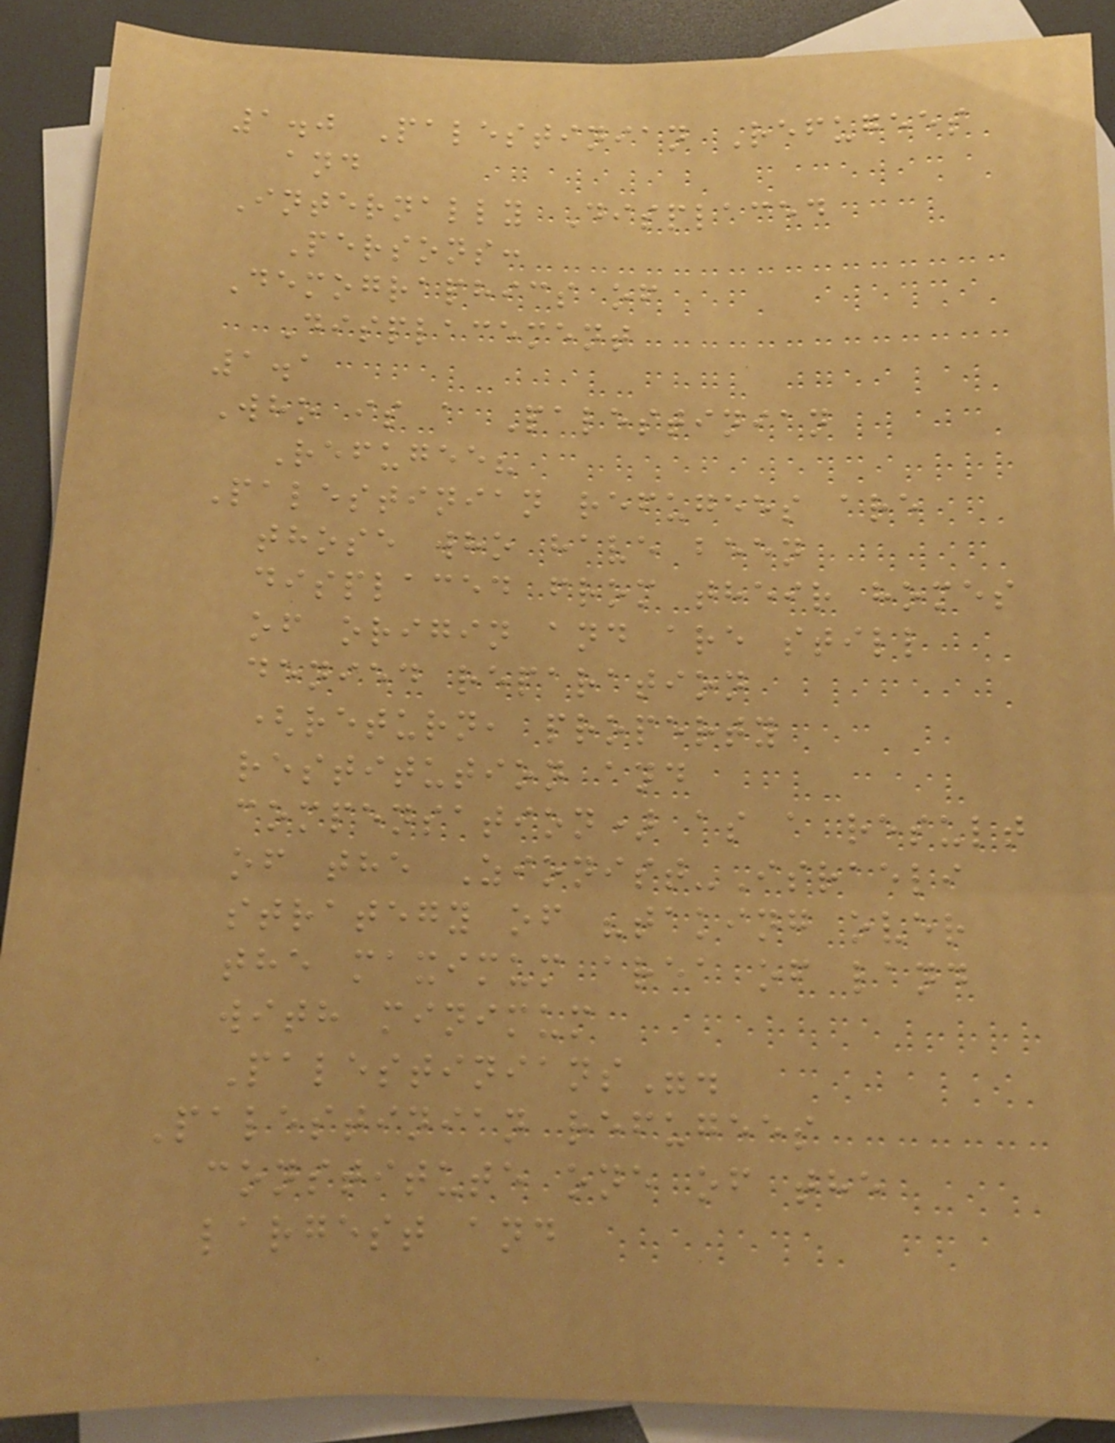1.0 Palestinian Refugees
and
Internally Displaced
Persons:
Demographics of
Displacement
1.1
Who is a Palestinian
Refugee?
Palestinian refugees are
those who have been
displaced from their homes
of origin and are still
denied reparation
(return, property
restitution and
compensation) as a result
of the Zionist-Israeli
strategy of "taking over
the maximum area of land
with minimum
Palestinians".
Palestinian refugees
constitute one of the
largest and
